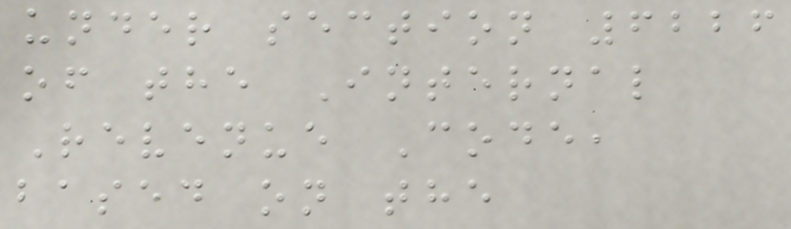under section 6226
of the Internal
Revenue Code,
based on the
